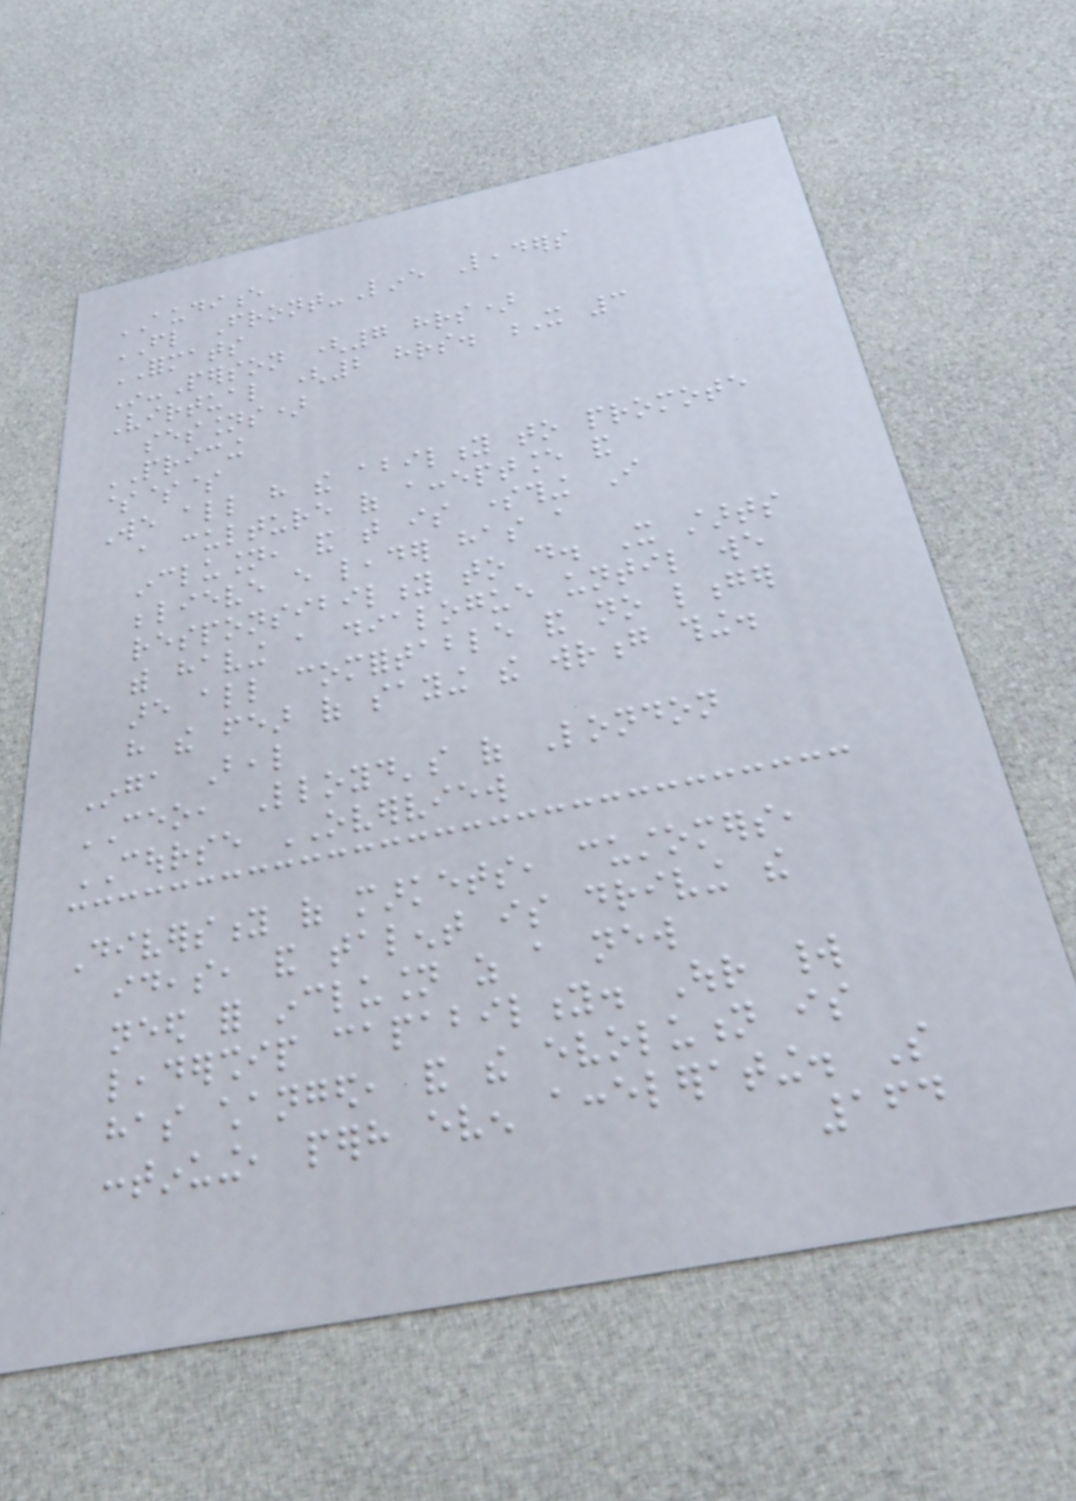AUDIENCE
FL Front-Line Leaders
FORMATS
In-Person (7 hrs)
Virtual (2 hrs. X 3
sessions)
PRICING
$$$
We all have the ability to promote
a culture of acceptance and
inclusion, and that is something I
believe every leader has a
responsibility to do. It starts
with having a dialogue until we
are all comfortable and no longer
have the fear of saying the wrong thing.
Inga Beal
CEO, Lloyd's of London
COURSE OVERVIEW
Diversity of markets, customers,
ideas, and talent is driving the
need for inclusion as a new
leadership capability. Our world
has changed, and the evolution is
continuing, perhaps even accelerating. So
164
